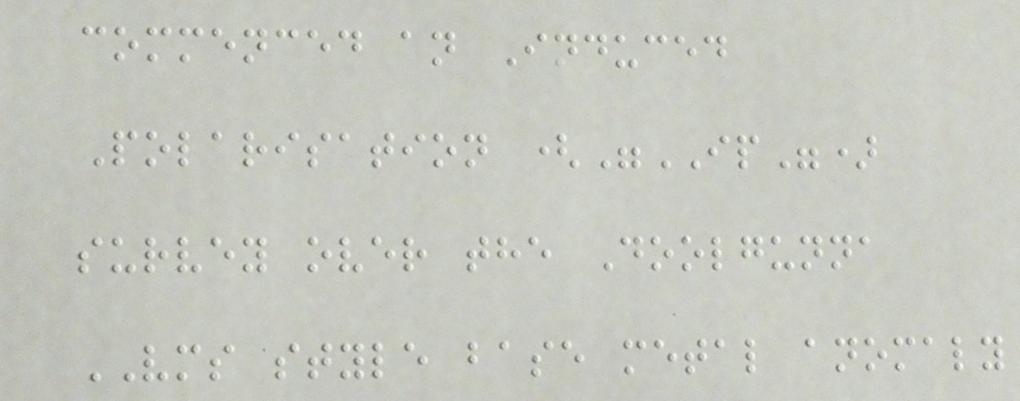commenced an Induced
Polarisation ("IP")
survey over the Doolgunna
VMS style base metal anomaly
